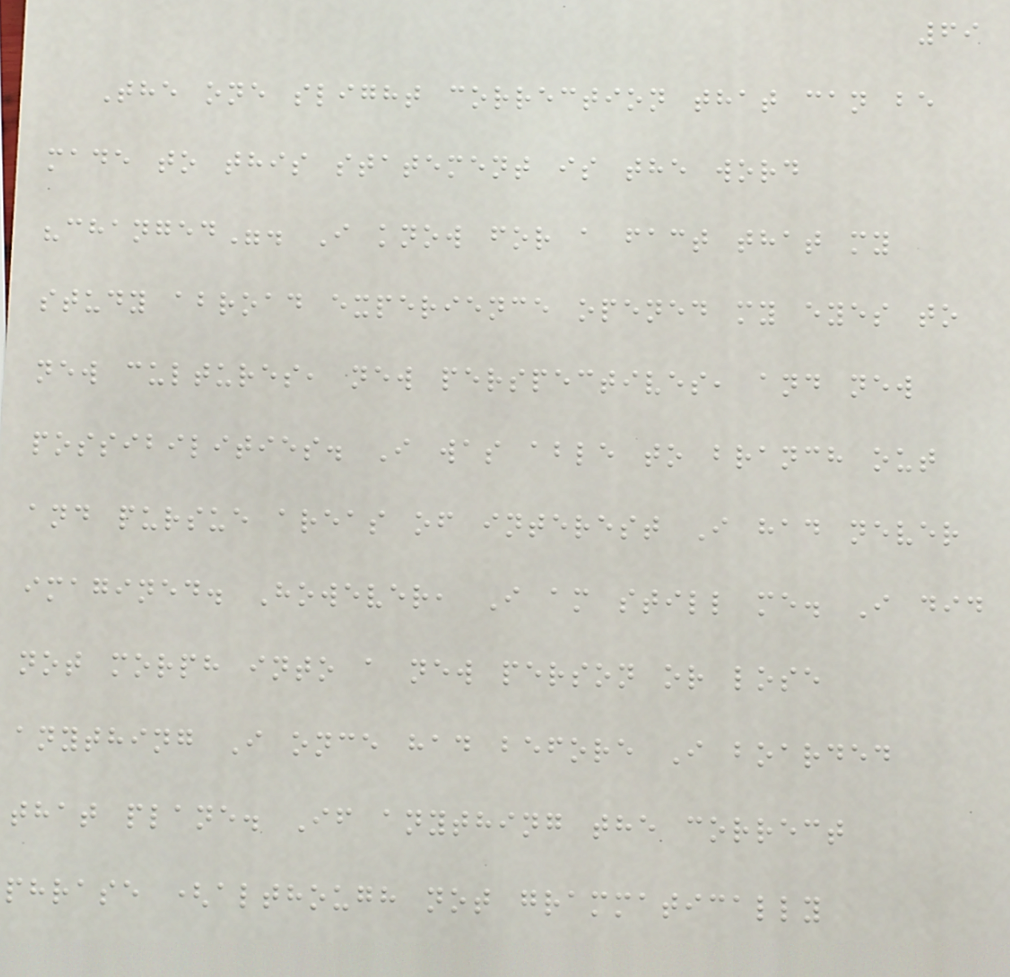69
The one slight correction that can be
made to this statement is the word
"changed". I know for a fact that my
study abroad experience opened my eyes to
new cultures, new perspectives, and new
possibilities. I was able to branch out
and pursue areas of interest I had never
imagined. However, I am still me. I did
not morph into a new person or lose
anything I once had before I boarded
that plane. If anything the correct
phrase (although not grammatically
